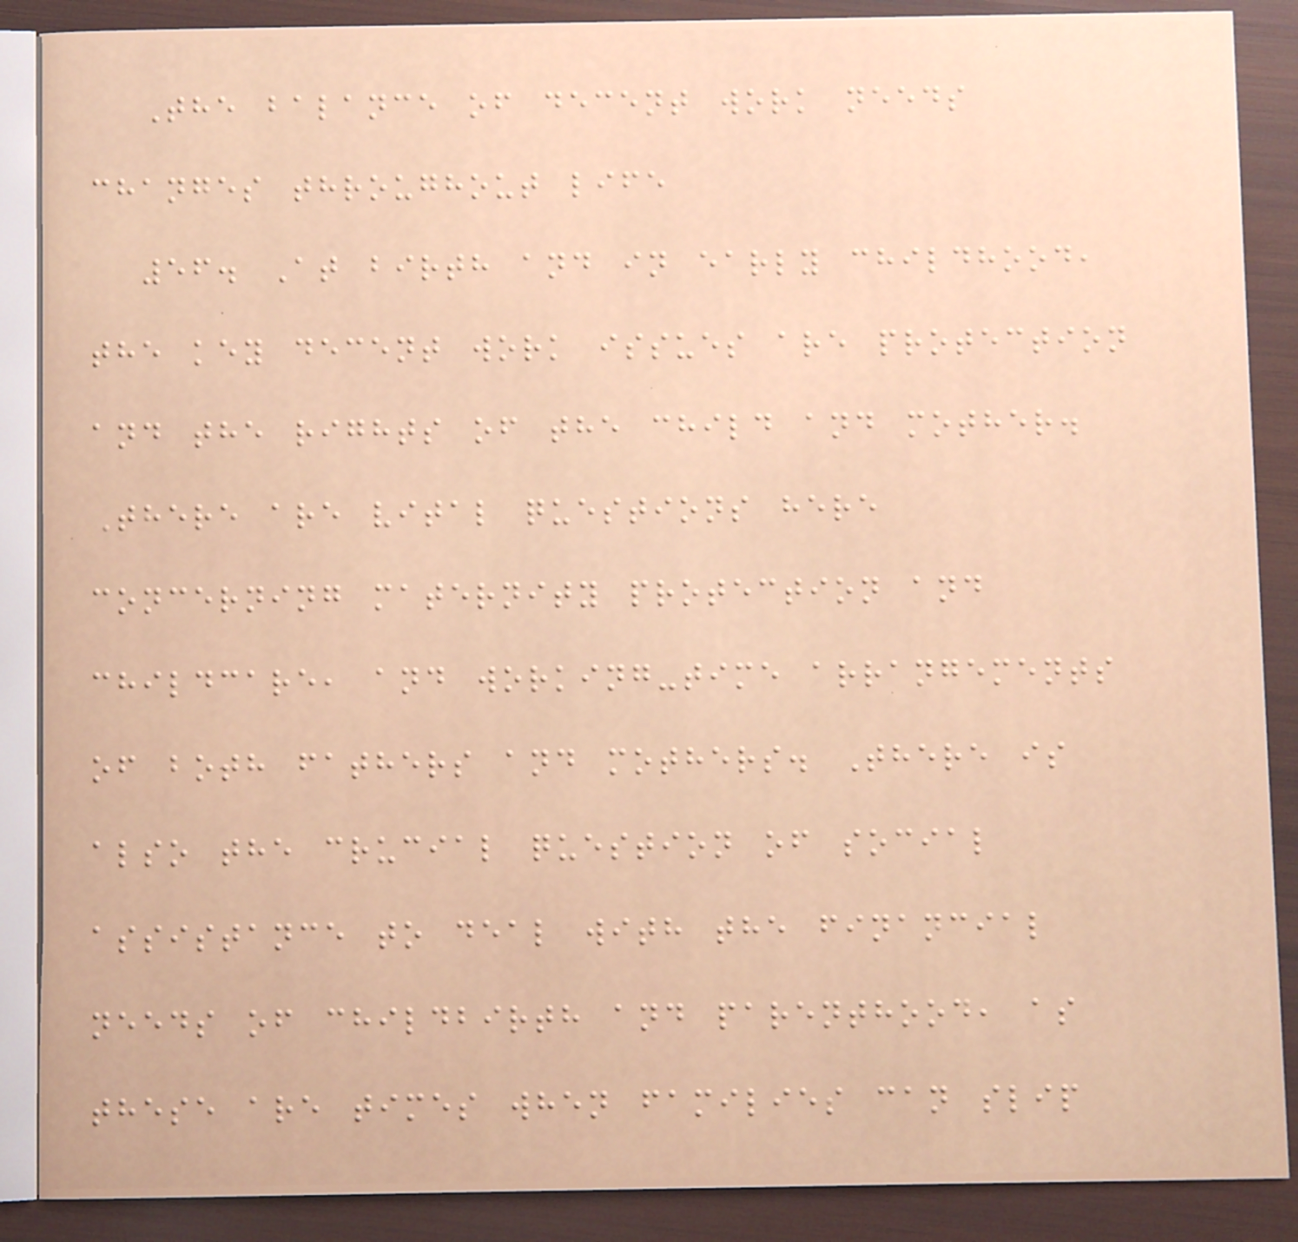The balance of decent work needs
changes throughout life
56. At birth and in early childhood,
the key decent work issues are protection
and the rights of the child and mother.
There are vital questions here
concerning maternity protection and
childcare, and working-time arrangements
of both fathers and mothers. There is
also the crucial question of social
assistance to deal with the financial
needs of childbirth and parenthood, as
these are times when families can slip
